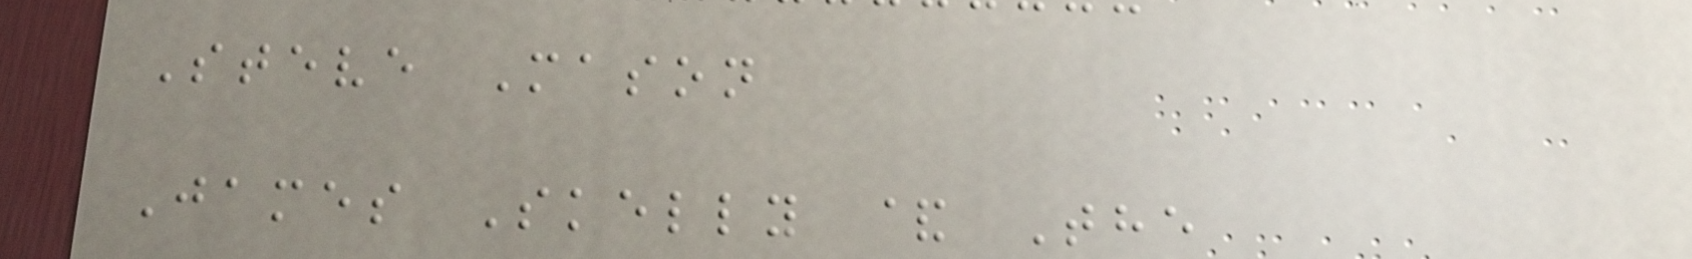Steve Mason
James Skelly & The
